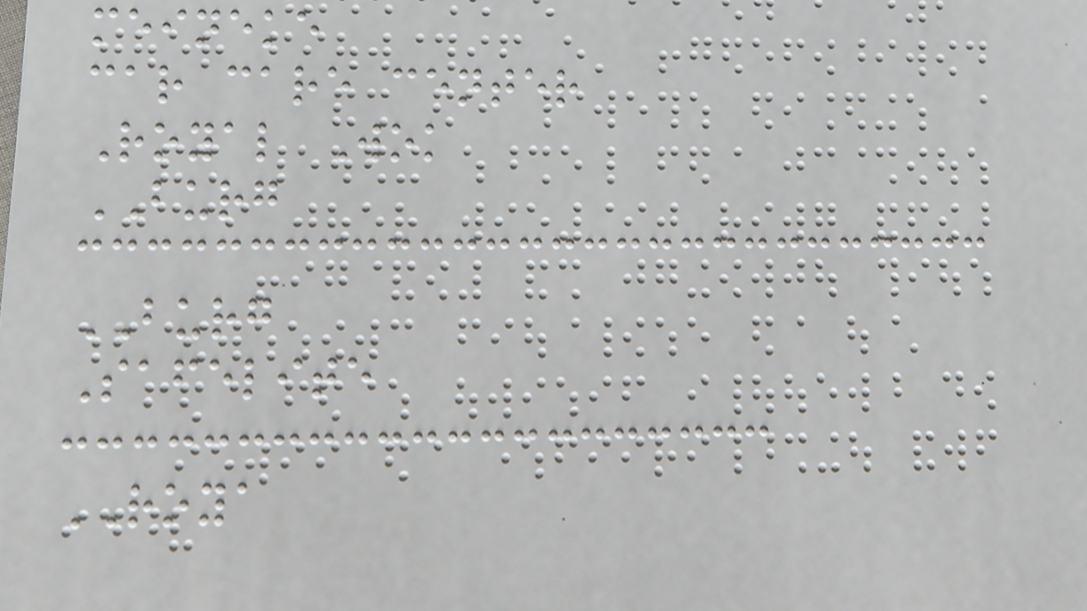meineke
car care center
Royal Wok
BURG
BURG
Safelite
ROYA
